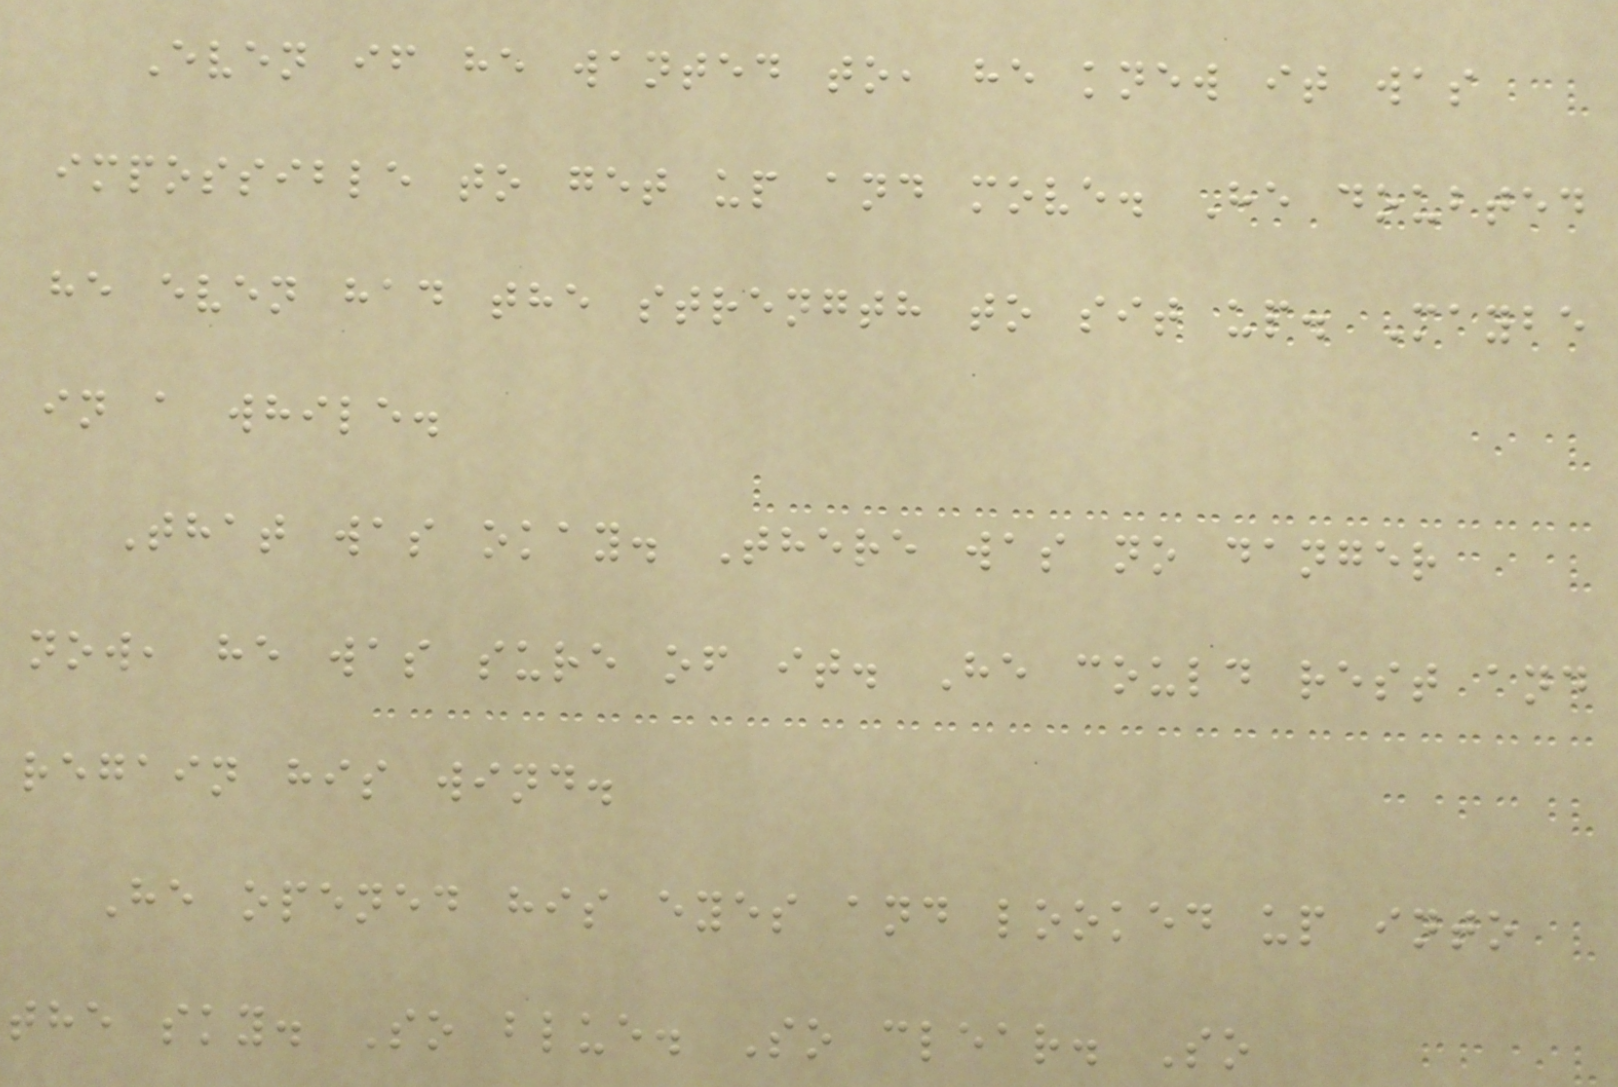Even if he wanted to, he knew it was
impossible to get up and move. He doubted
he even had the strength to sit up. Maybe
in a while.
That was okay. There was no danger
now, he was sure of it. He could rest and
regain his wind.
He opened his eyes and looked up into
the sky. So blue. So clear. So
